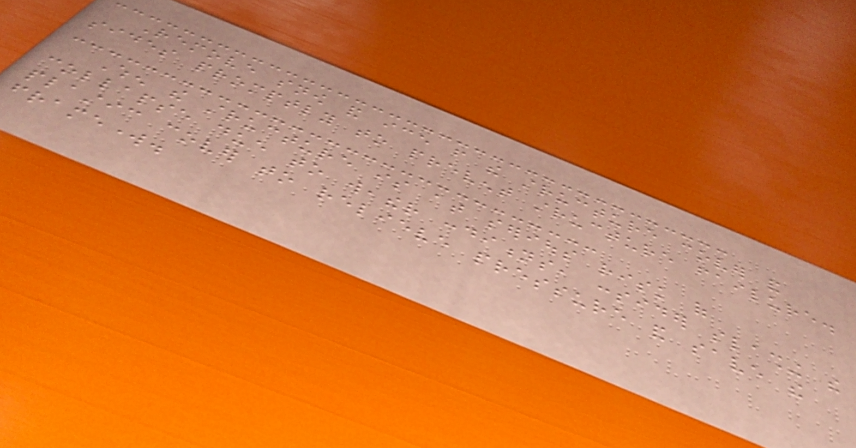Remove snow and ice from the structure cover and
sides promptly to prevent structure failure.
When the structure is at serious risk of
collapse due to weather conditions, consider slashing the
plastic cover to relieve pressure and save the
framework.
